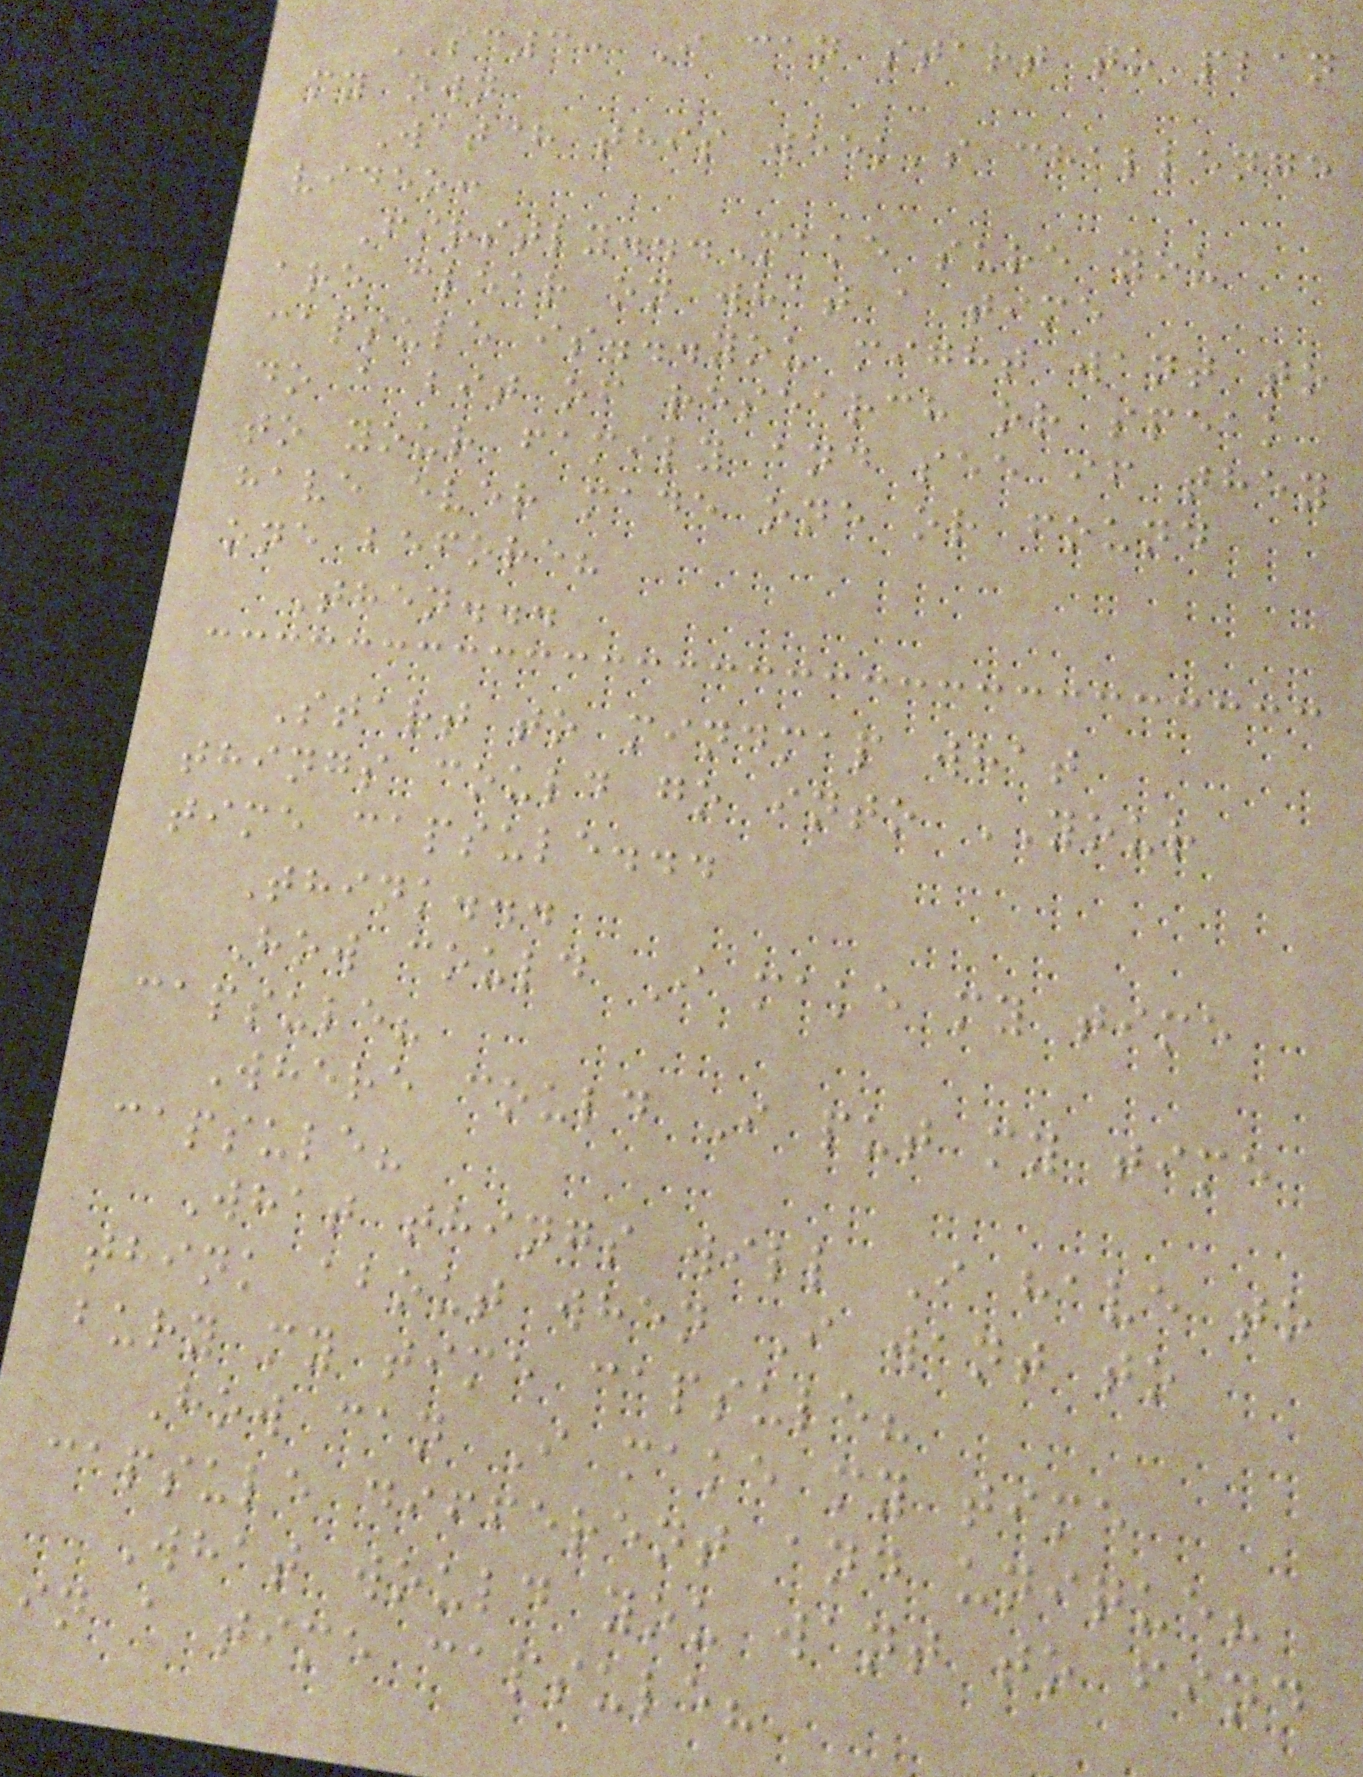SC3: I can start to plan
my own
Watch this week's challenge
video:
Firstly...Make sure you
are clear on what a time
capsule is...you might want to
do a bit of research or speak
to your family and see if they
have ever made one or found
one before?
Then...
Start to mindmap what
things could go into YOUR
time capsule...
Think...
How could I make my time
capsule?
Where could I put my time
capsule?
What things will I have to
think about when I want to
bury my time capsule?
How can I make my time
capsule different and unique?
What would you want to find
in a time capsule?
